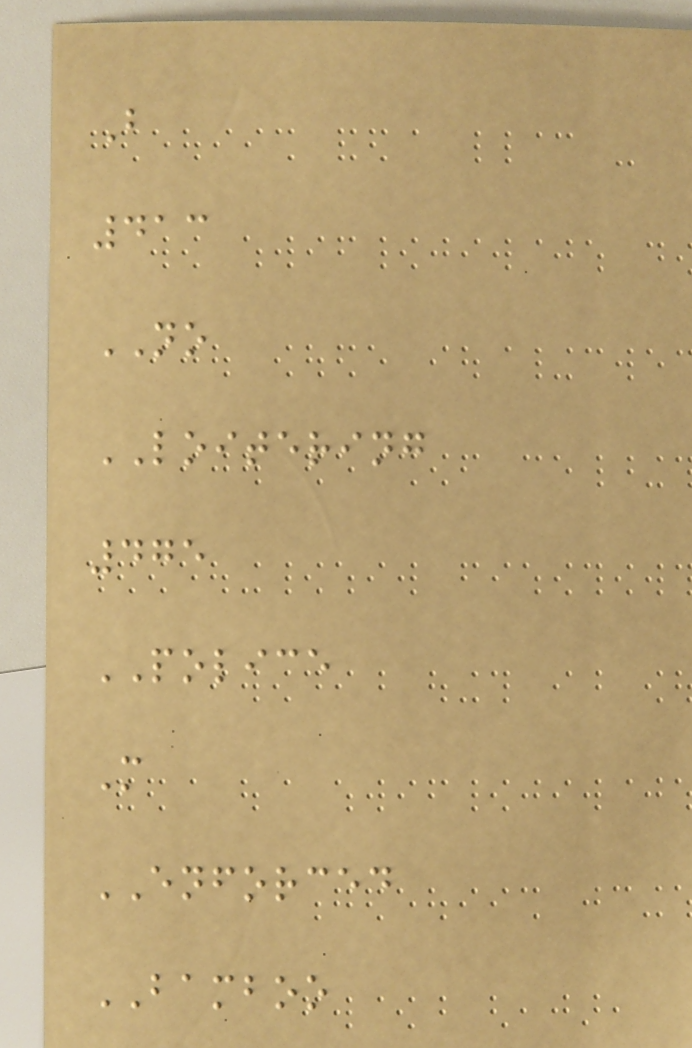B
413
NO
LOITERING
475
POLICE
M
ENFORCED
BAMBOO
